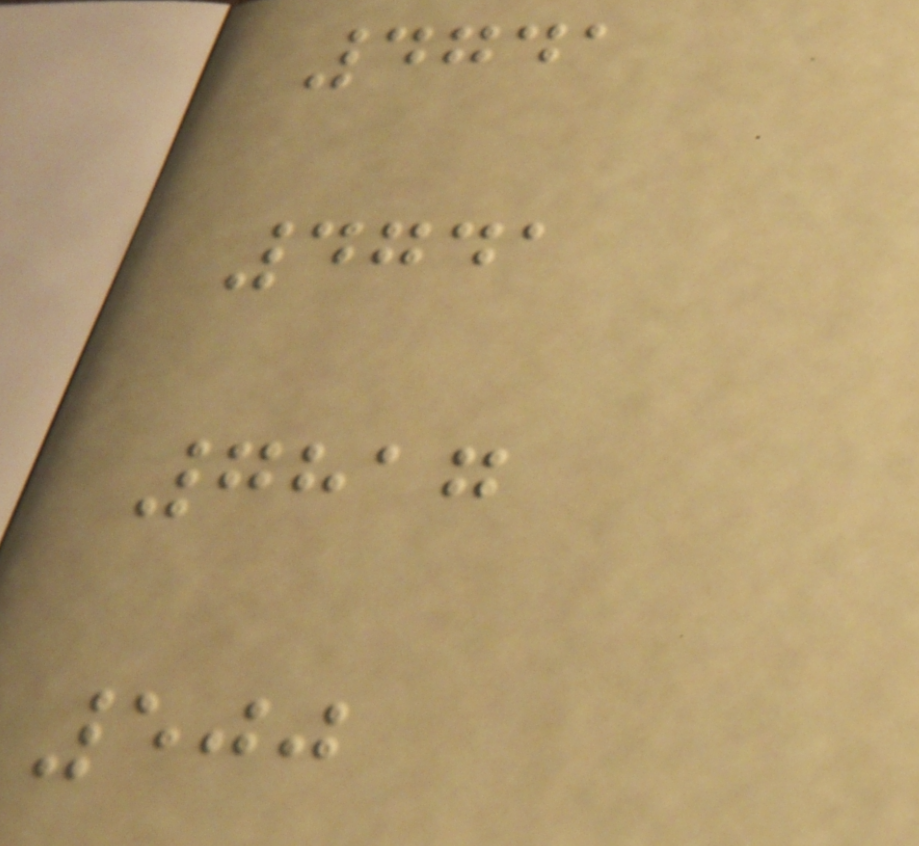4741
4741
7817
500
